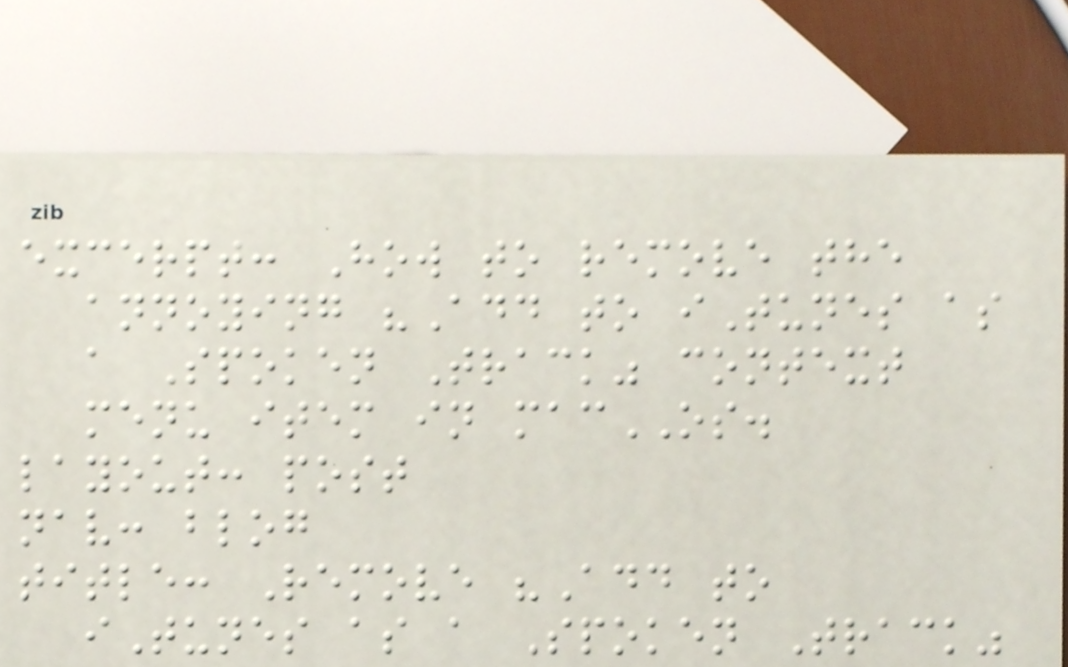excerpt: How to remove the
annoying "Add to iTunes as
a Spoken Track" context
menu item in macOS.
layout: post
nav: blog
title: Remove "Add to
iTunes as a Spoken Track"
